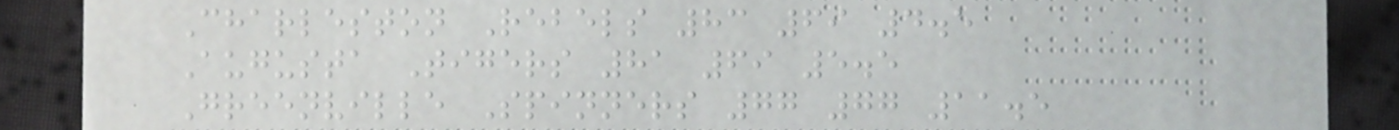Charleston Rebels 83 69 4.5
Augusta Tigers 81 69 5.5
Greenville Spinners 77 77 11.5
